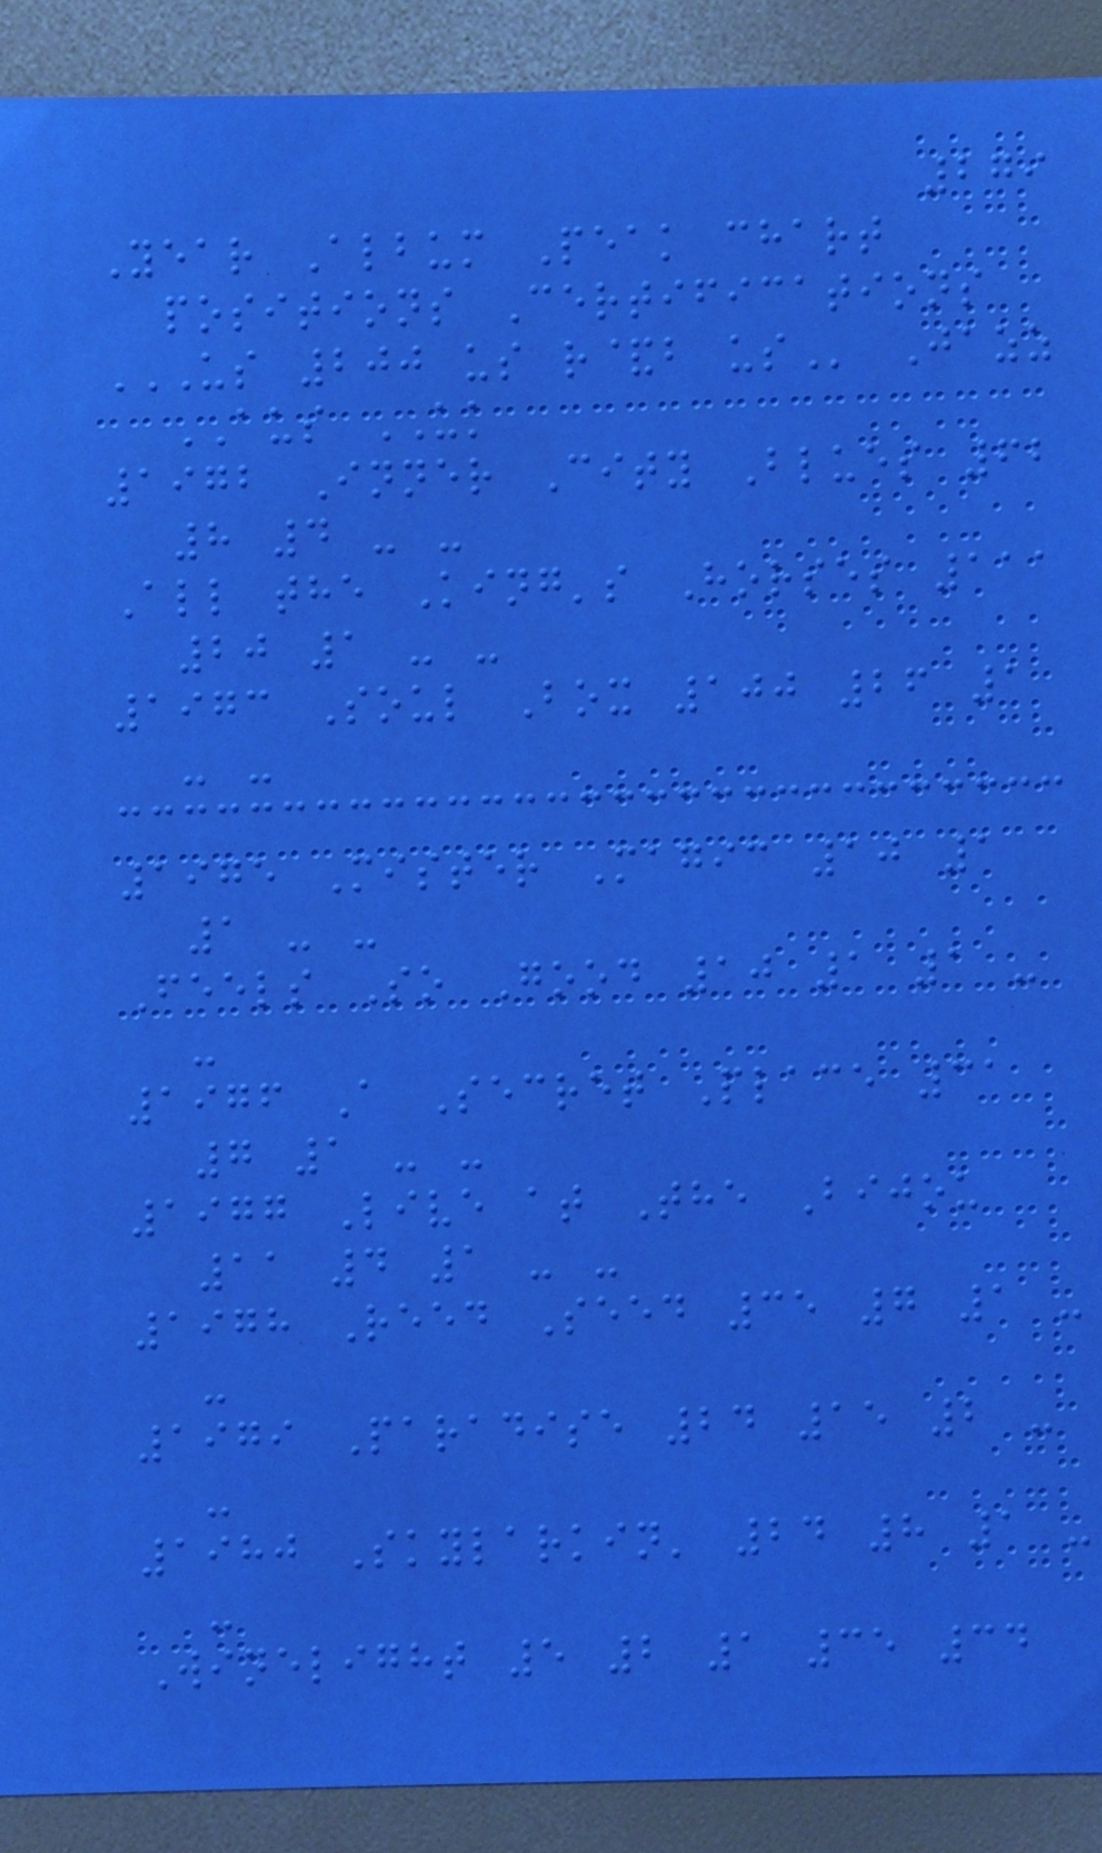279
Year Album Peak chart
positions Certifications
US 200 US R&B US Jazz
AUS UK
1972 Inner City Blues 62
8 4 - -
All the King's Horses 111
20 1 - -
1973 Soul Box 100 26 1
- -
1975 Mister Magic 10 1
1 - -
Feels So Good 10 1 1 -
-
1976 A Secret Place 31
7 1 - -
1977 Live at The Bijou
11 4 1 - -
1978 Reed Seed 35 7 1 -
-
1979 Paradise 24 15 2 -
-
1980 Skylarkin' 24 8 1 -
-
Winelight 5 2 1 35 34
